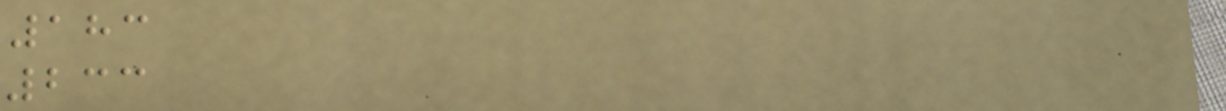183
233
